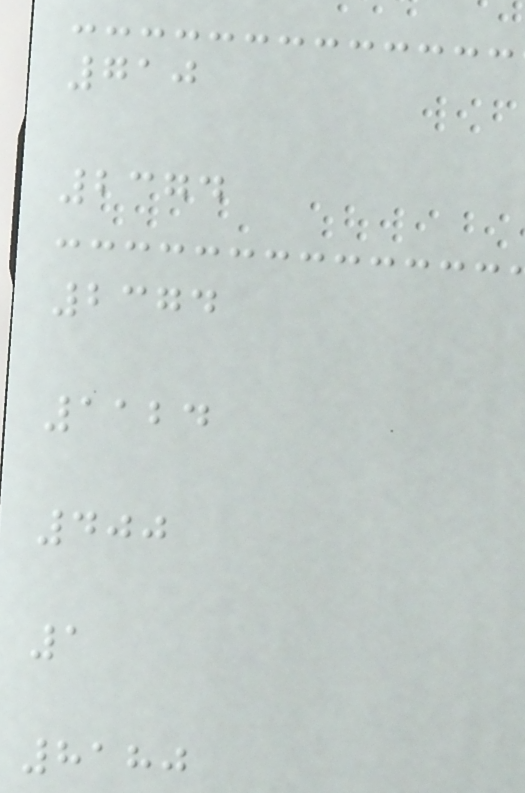710
2374
2374
1124
400
1
8180
